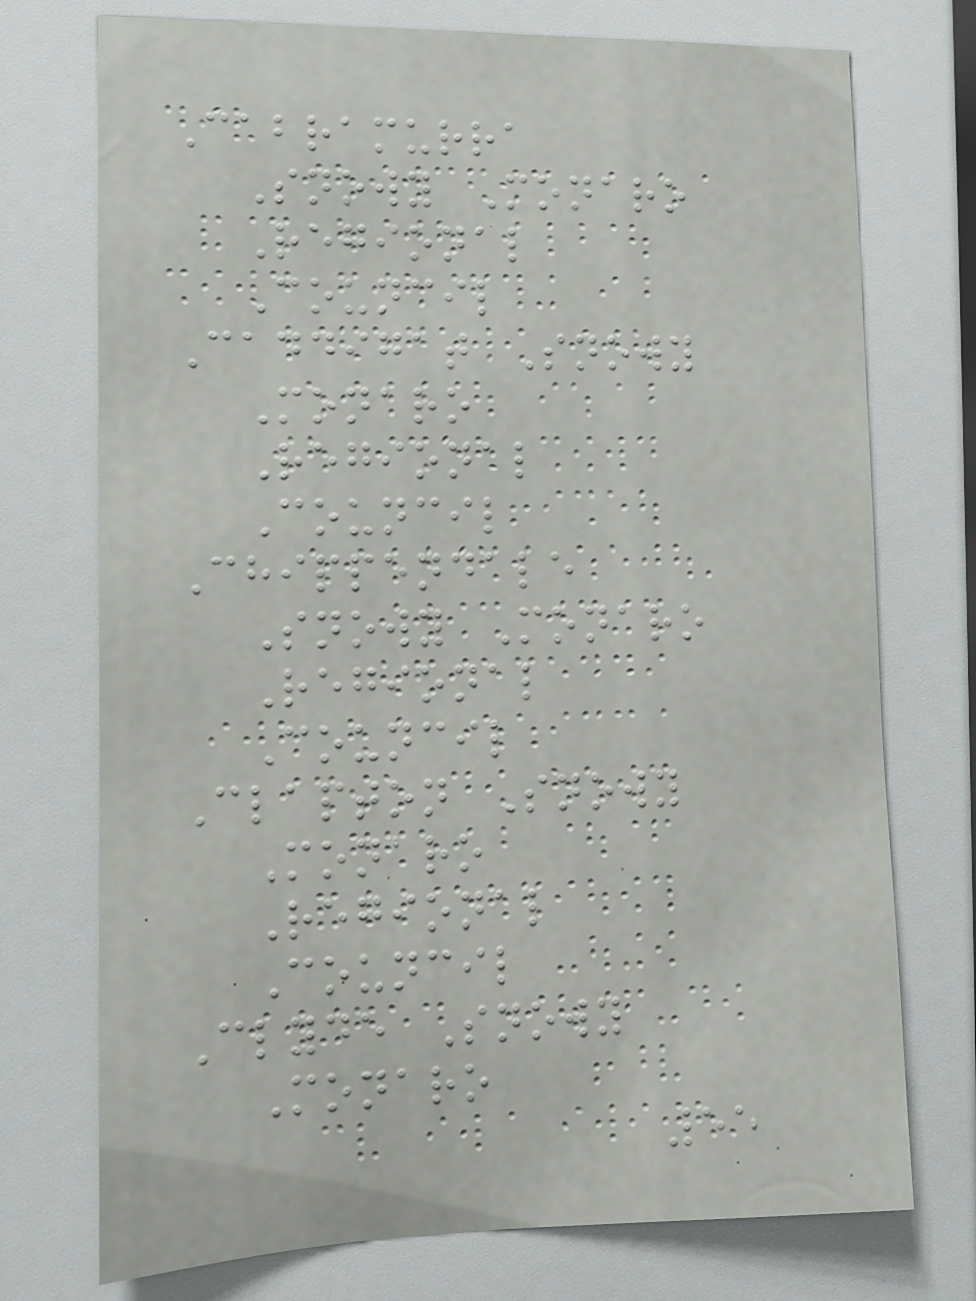Cabramurra
Snowy Monaro
Regional
Council
Caddigat Snowy
Monaro
Regional
Council
Chippendale
Snowy Monaro
Regional
Council
Clapton Snowy
Monaro
Regional
Council
Clyde Snowy
Monaro
55
